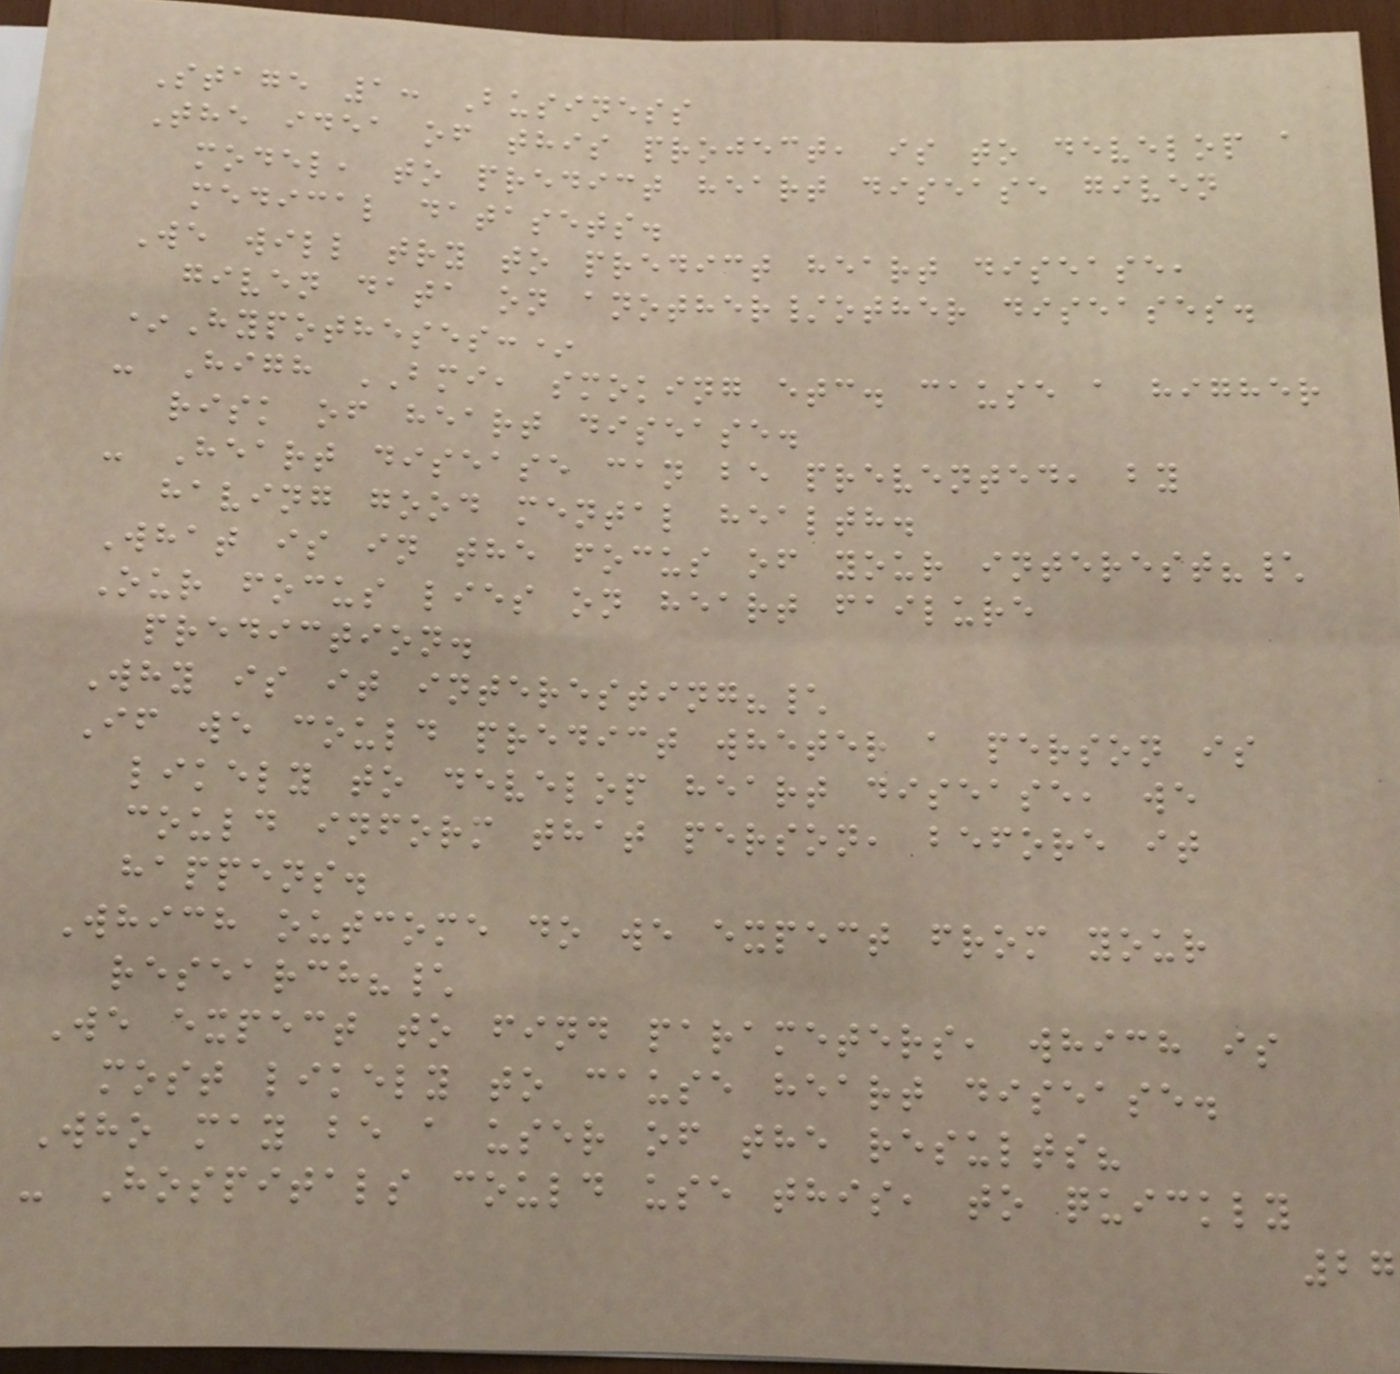Stage 1: Business
The idea of this project, is to develop a
model, to predict heart disease given
medical datasets.
We will try to predict heart disease,
given data on another/other diseases.
*Hypotheses:*
- High BMI, smoking etc. cause a higher
risk of heart disease.
- Heart disease can be prevented, by
having good mental health.
What is in the focus of your interest?\
Our focus lies on heart failure
prediction.
Why is it interesting?\
If we could predict wheter a person is
likely to develop heart disease, we
could inform that person, before it
happens.
Which outcome do we expect from your
research?\
We expect to find parameters, which is
most likely to cause heart disease.
Who may be a user of the results?
- Hospitals could use this, to quickly
27
